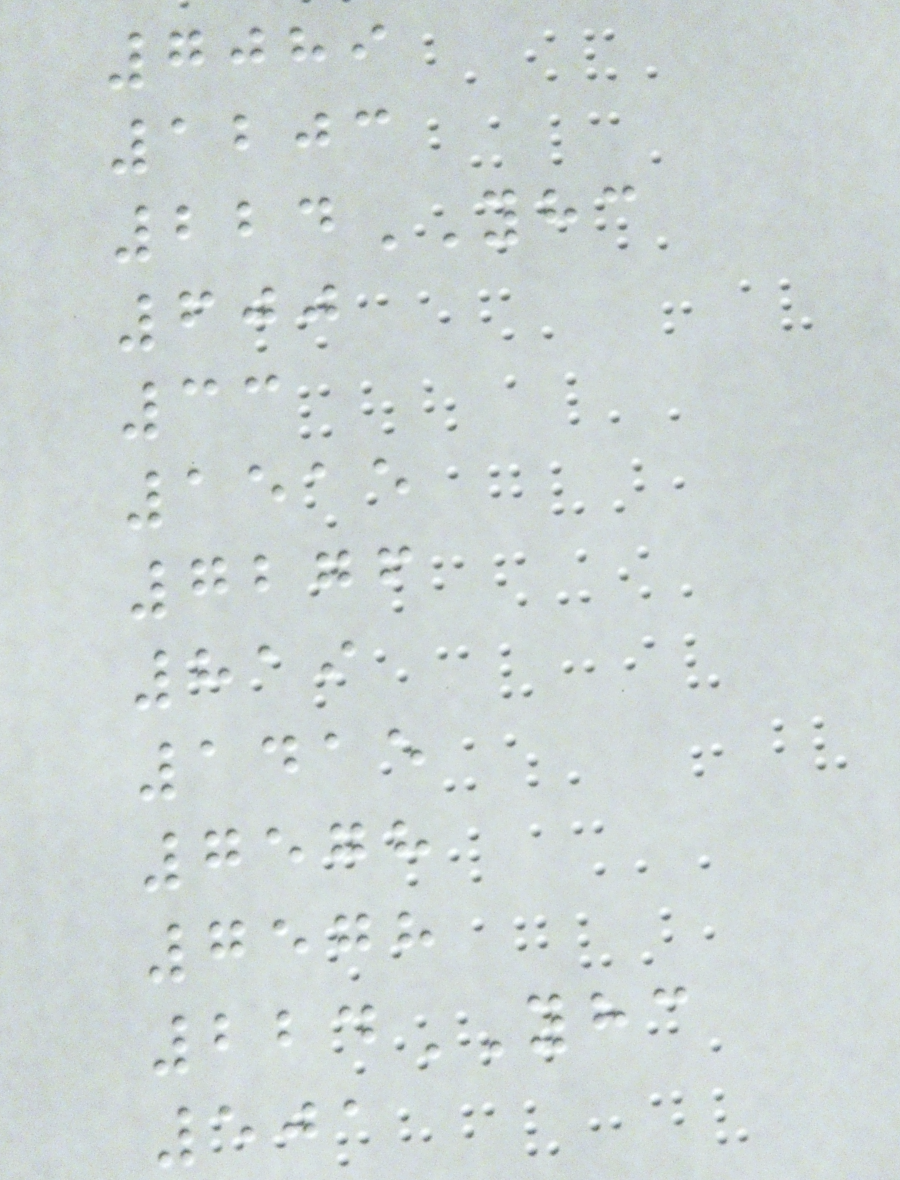7089
1203
224YHC
600
33
1515
7276
819
1415
7578
7578
224YHC
501
